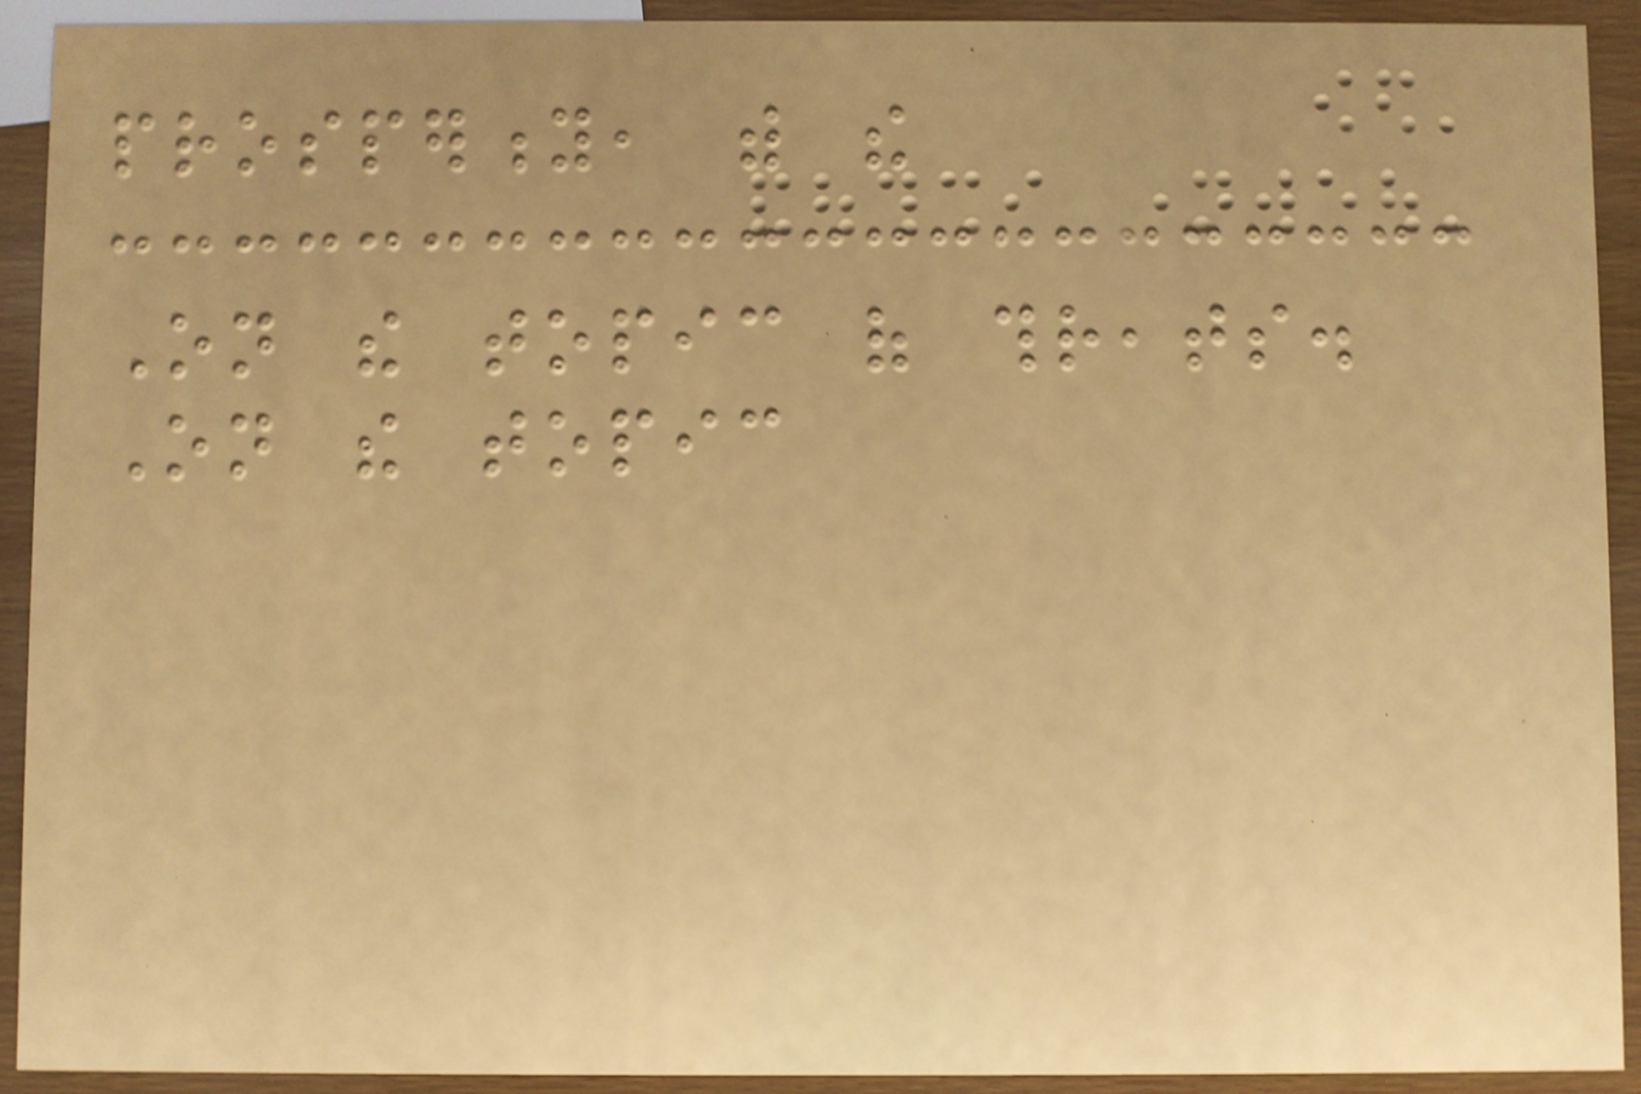prosperity, with the
On the topic of threats.
On the topic
